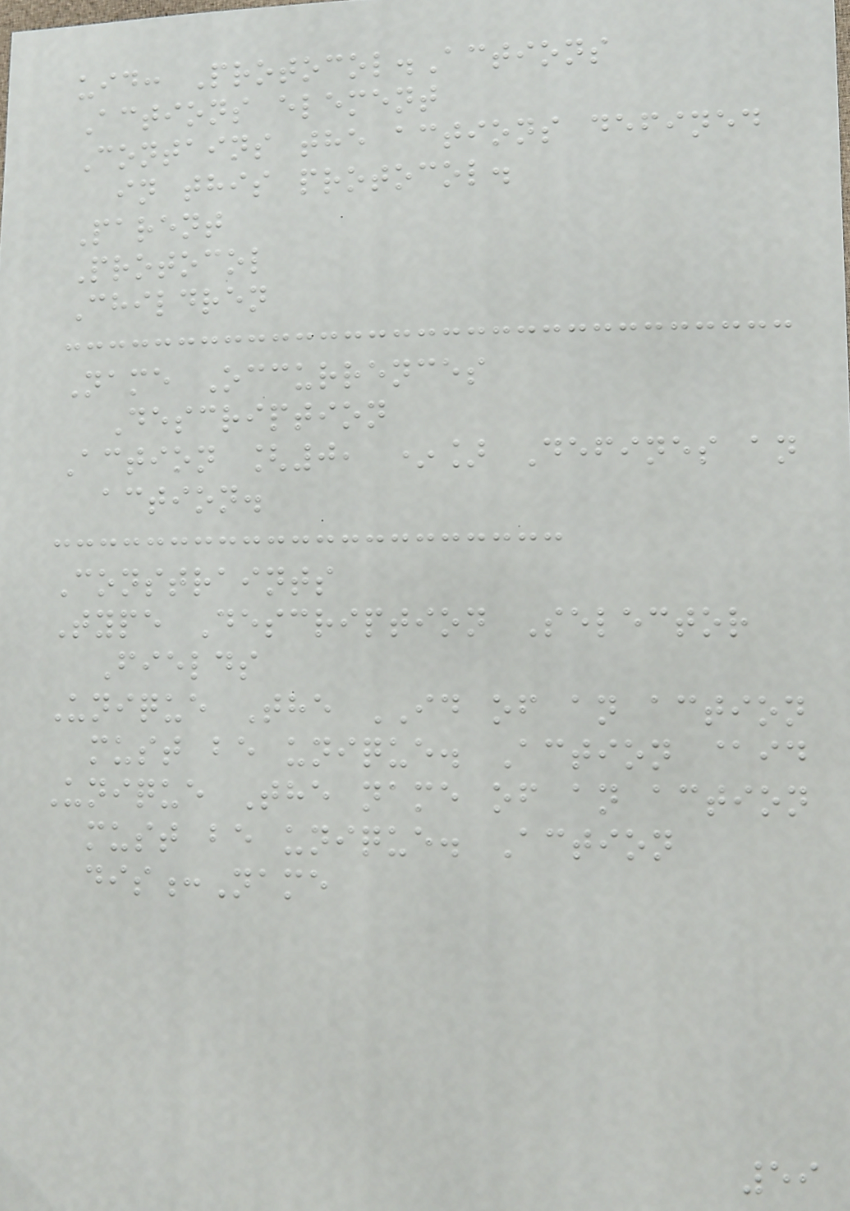uid: Protocol.Actions
Actions element
Contains the actions defined
in this protocol.
Parent
Protocol
Children
Name Occurrences
Description
Action [0, *] Defines an
action.
Constraints
Type Description Selector
Fields
Unique The ID of an action
must be unique. Action @id
Unique The name of an action
must be unique. Action
dis:Name
59
